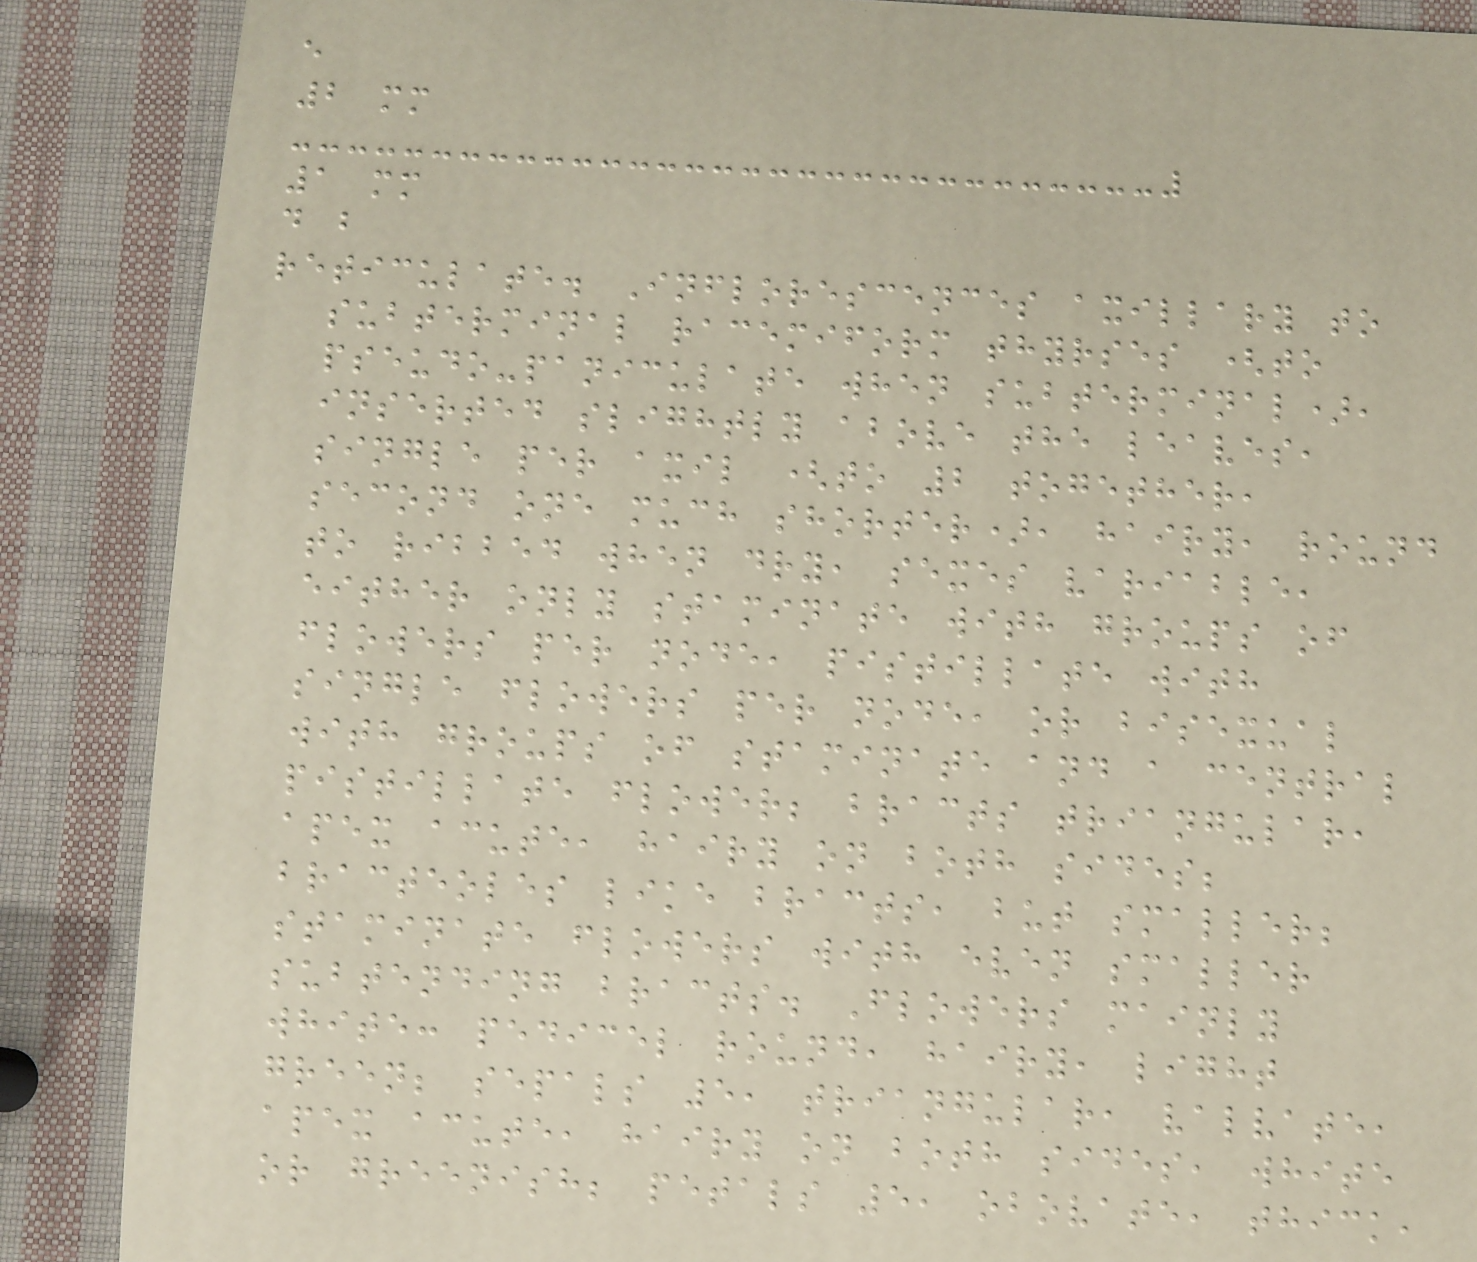e
2 mm
1 mm
d b
reticulate. Inflorescences axillary to
subterminal racemiform thyrses (to
pseudo-paniculate when subterminal),
inserted slightly above the leaves,
single per axil (to 2 together,
second one much shorter), hairy, round
to ribbed when dry, sexes variable,
either only staminate with groups of
flowers per node, pistillate with
single flowers per node, or bisexual
with groups of staminate and a central
pistillate flower; bracts triangular,
apex acute, hairy on both sides;
bracteoles like bracts, but smaller;
staminate flowers with even smaller
subtending bracts. Flowers mainly
white: pedicel round, hairy, light
green; sepals 5, triangular, valvate,
apex acute, hairy on both sides, white
or greenish; petals 5, obovate, thick,
